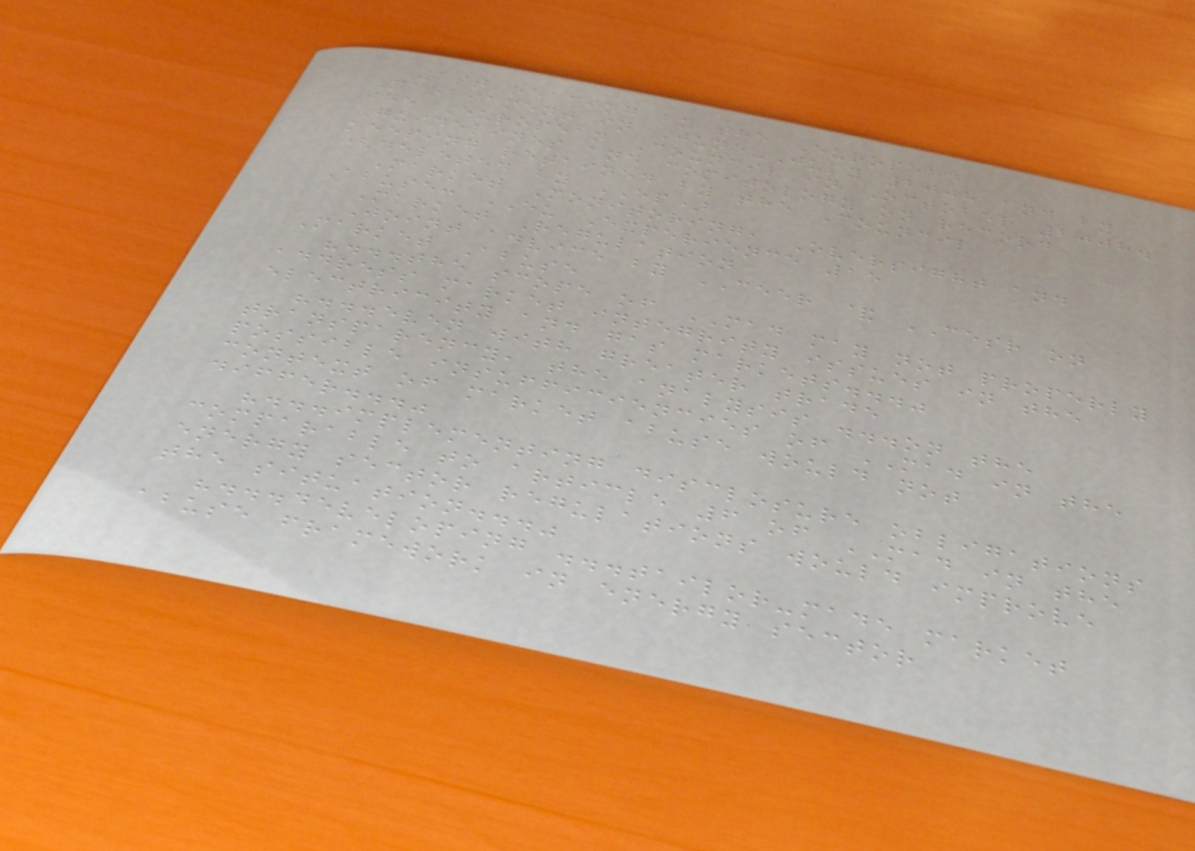1st reading by the European
Parliament in June-July 2008 and by
the European Council in October 2008.
Guidelines and comitology on record
keeping retained by the Council
(deleted by EP)
Market Monitoring, Oversight and
Abuse: EU Experience 15
Market Regulation
Joint advice by CEER & CESR on
Market Abuse
"...the scope of MAD may not properly
address market integrity issues in the
electricity and gas markets..."
"...even with greater trade
transparency, the analysis ...on the
possible insufficiencies of MAD in the
context of market abuse would not
differ..."
"...implementing disclosure obligations
comparable to article 6 of MAD in the
energy sector regulations would improve
the situation..."
"...developing ...tailor-made market
abuse framework in energy sector
